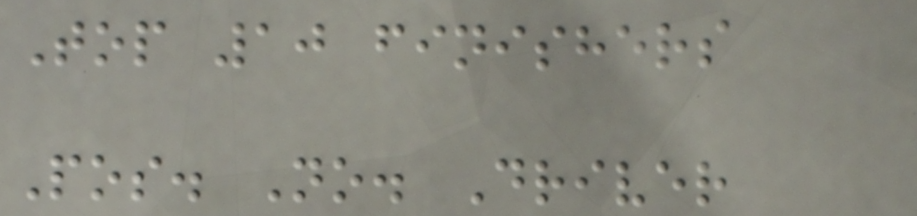Top 10 finishers
Pos. No. Driver
